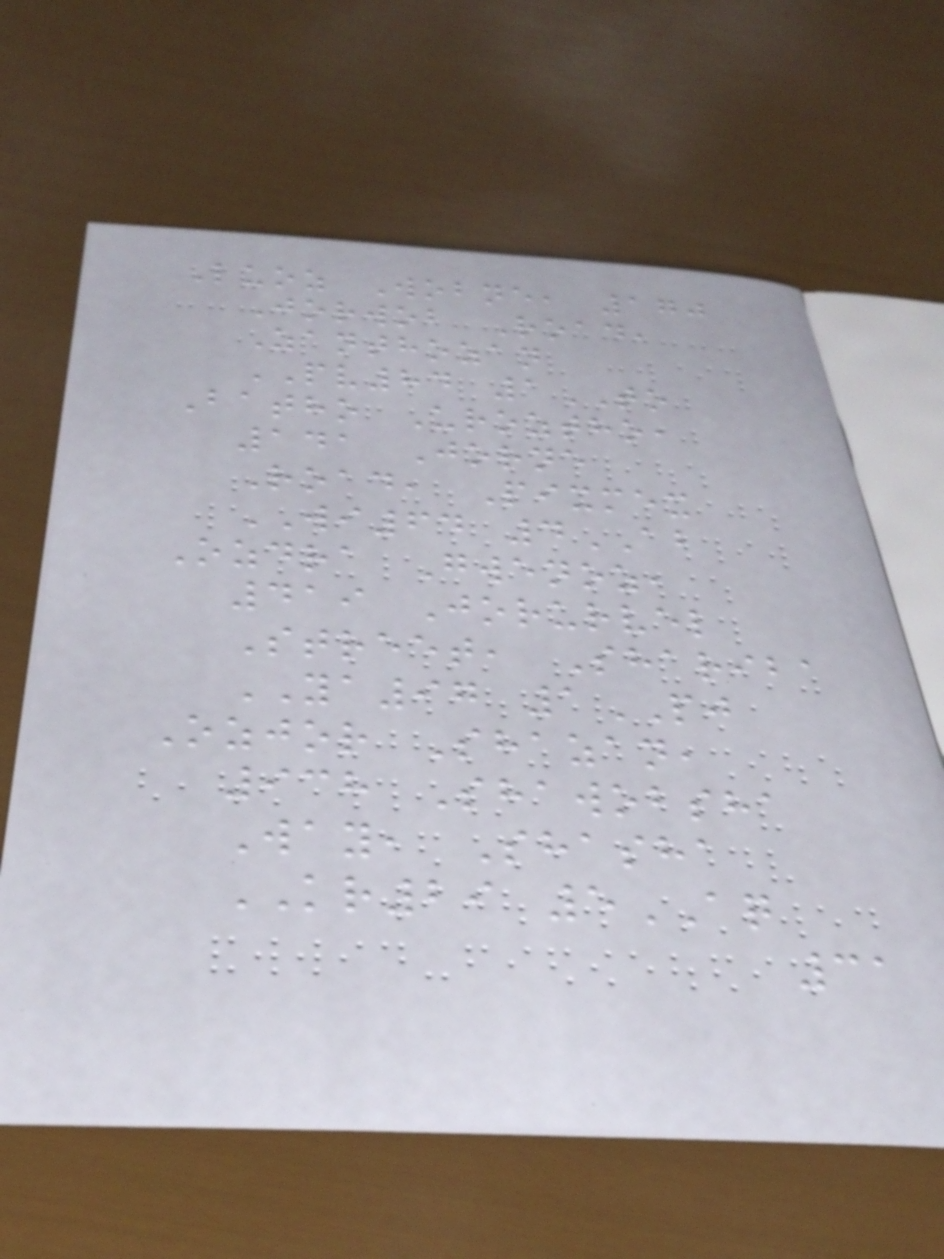Luoz Wobne, 170
Jorwob Road,
Zanthozan
PV84 1TO
Batho Uroztho,
141 Jorne
Road, Pixmex
WI64 4AB
Ozdra Gwenoz,
419 Jorurvel
Street, Shariba
YA97 1PJ
Ozjor Shazan,
938 Shawobsha
Way, Shasha
KR29 5AQ
31
